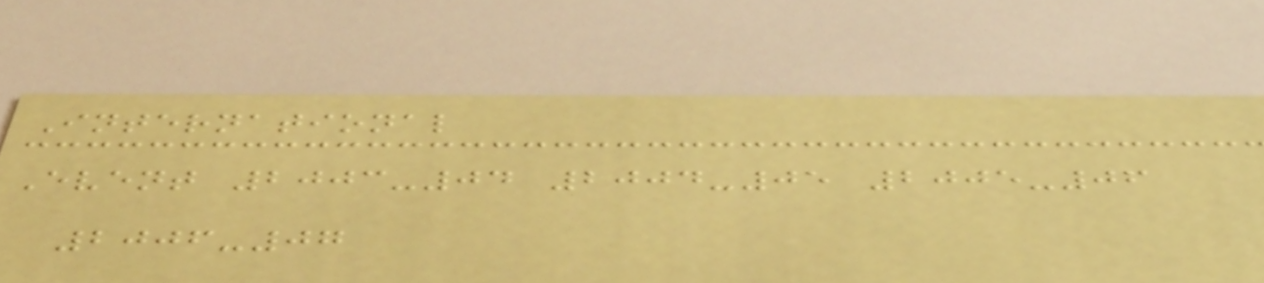International
Event 2003-04 2004-05 2005-06
2006-07
